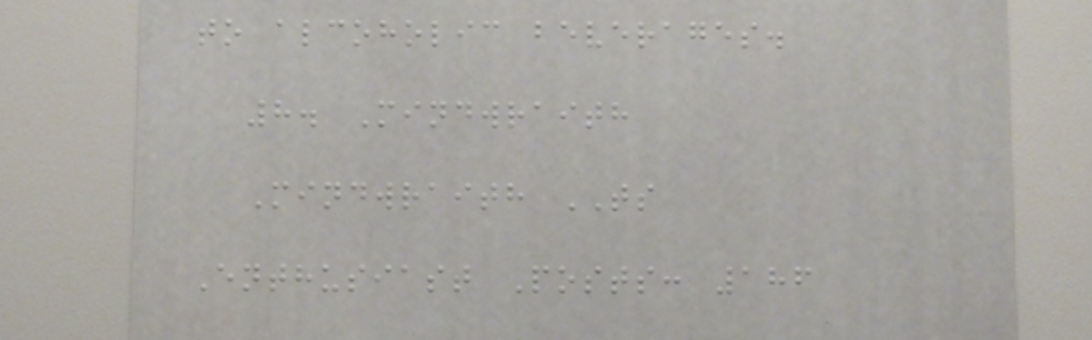to alcoholic beverages.
8. Mindwraith
Mindwraith TS
Enthusiast Posts: 186
